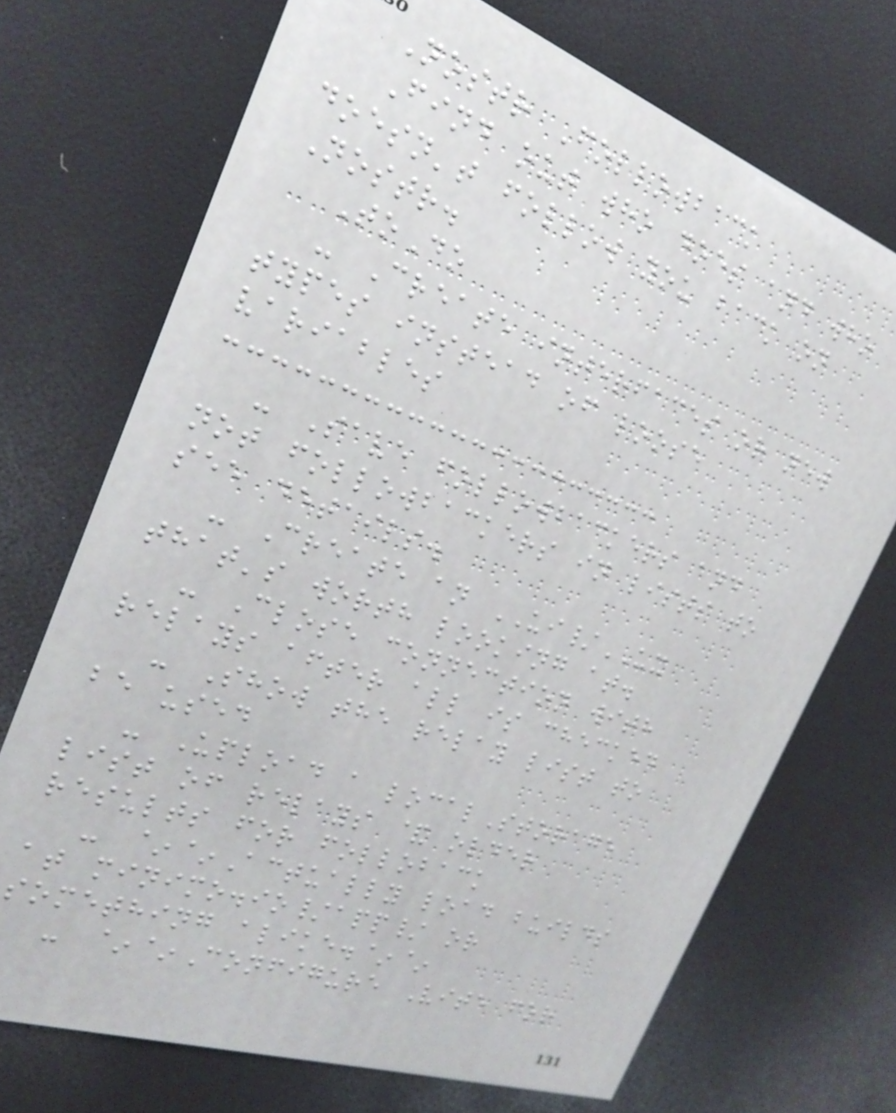Nostr Followback
Find out who does and who
doesn't follow you back on
Nostr.
ToDo
- Create interfaces or new
types instead of loose
variables
- Save followbackers and
not followbackers in lists to
see details.
- Create an UI/UX
that's worth looking at.
- Close connection with
relays after all is checked
- Show the relay list to
be used
- Upload a localStorage
list of relays & older
results for folloback
- ~~Actually load builds
at minimo.io/app/ or
something alike.~~
- ~~Configure Vite for
